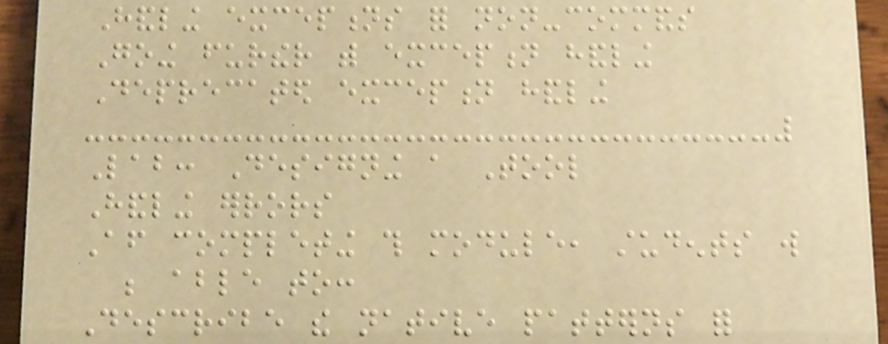Handling exceptions for non-commands
Going further with exception handling
Deprecated exception handling
Lab: Designing a Tool
Handling errors
After completing this module, students will
be able to:
Describe the native patterns for
